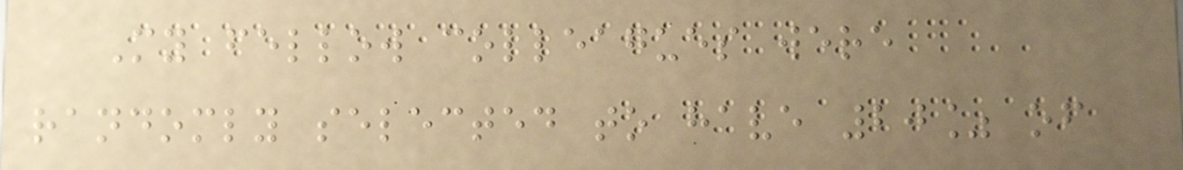My fellow colleagues were
randomly selected to have 20% of
